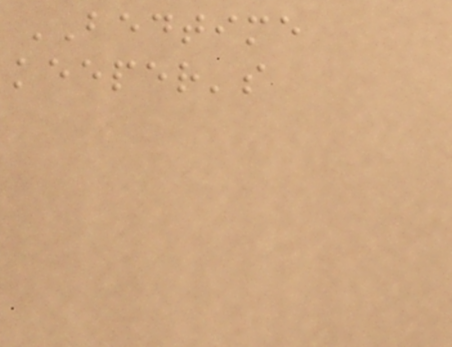BEDTIME
keeper's
